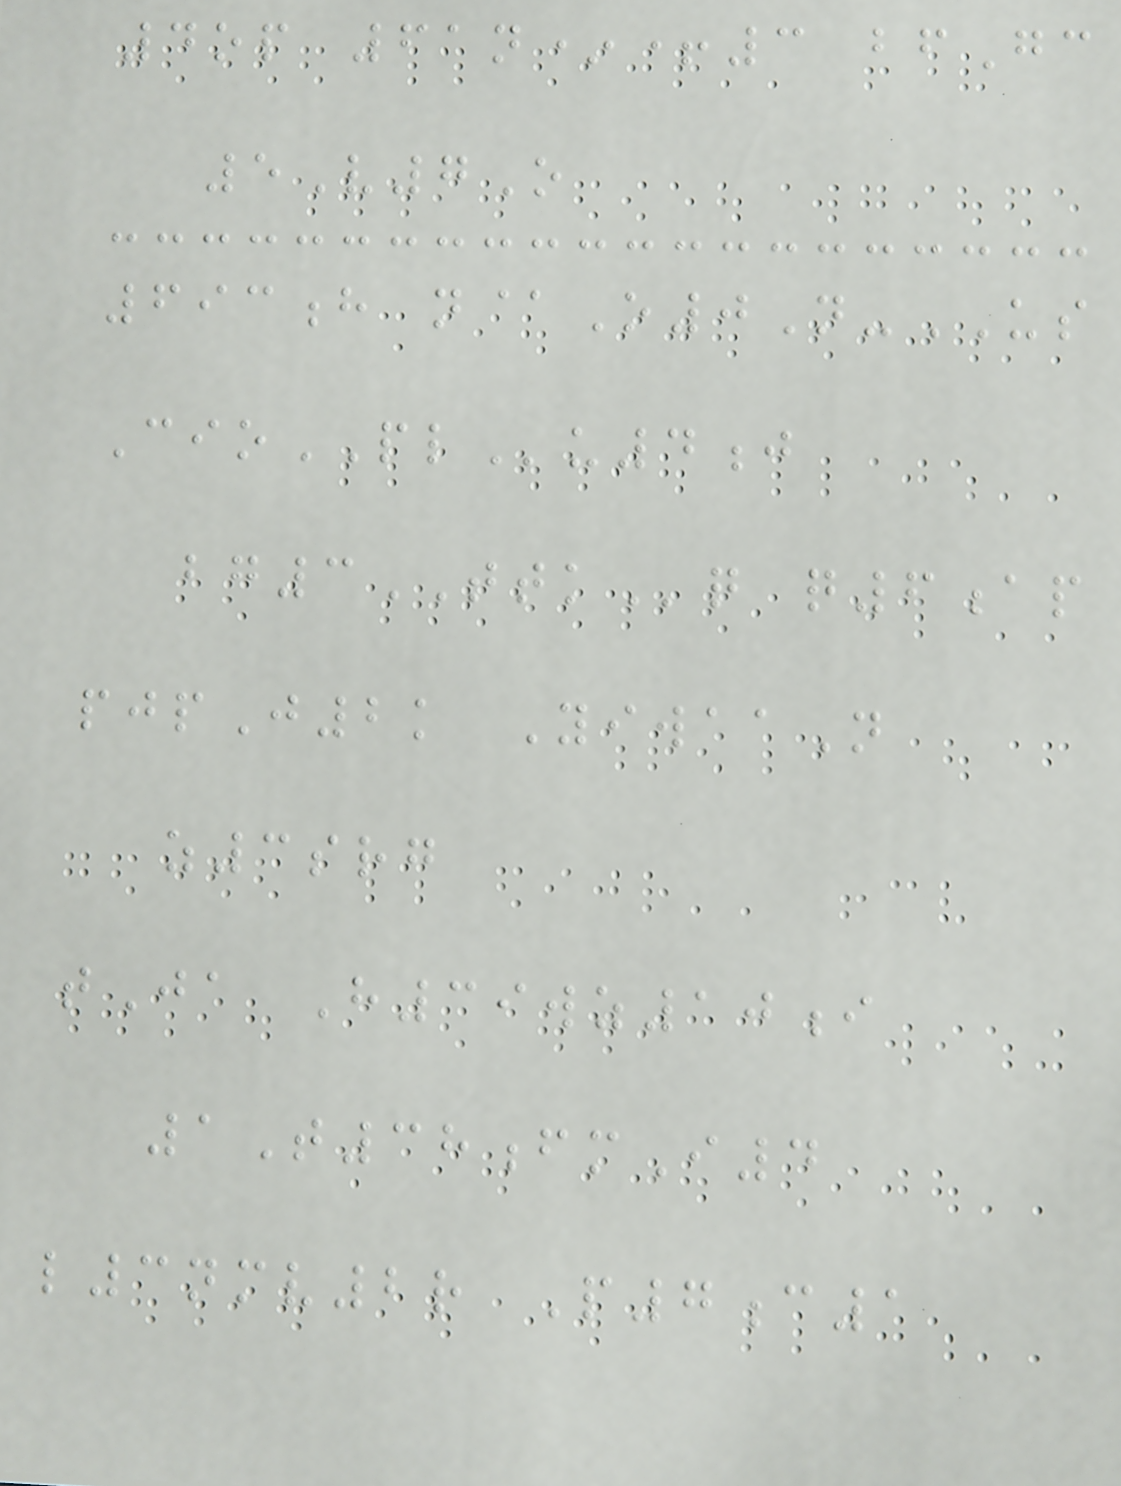4op 61n*+3 bfGc
5V7O
693h n@O0N-US
CioPLu4j
bg3TTKq q6ap
pjpJ2k YiwaaN
z3srg
tJa H39wz10i
1T38fmI4
l3nmv2r P7c1
